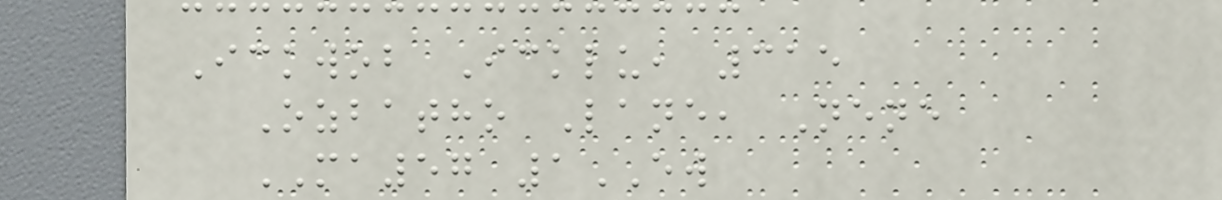Ickwob Icklu, 315
Ozbatho Lane, Nene
MA57 1EW
